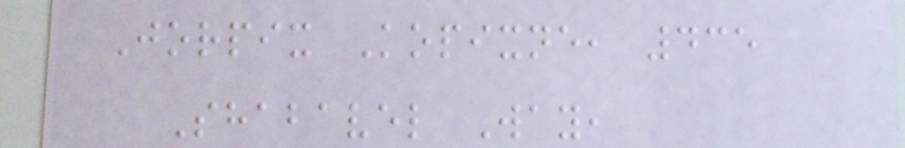Jorpix Kopixne, 435
Shabavel Way,
